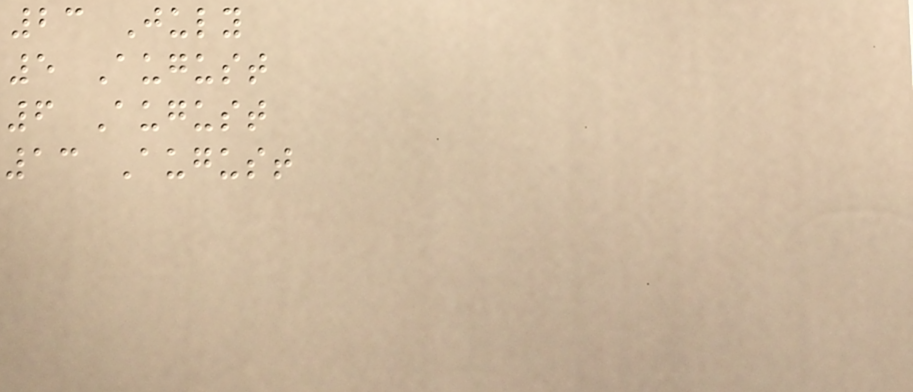23 July
5 August
6 August
13 August
